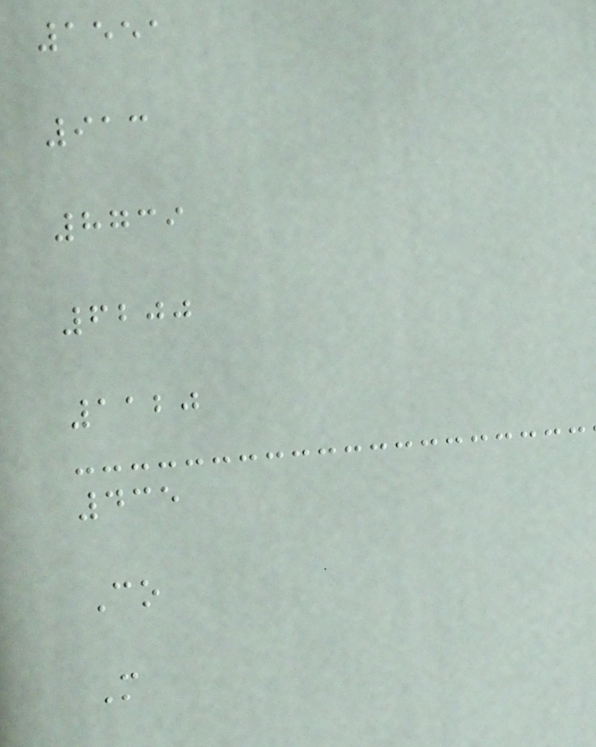1551
913
8739
6200
1120
435
Co
M
